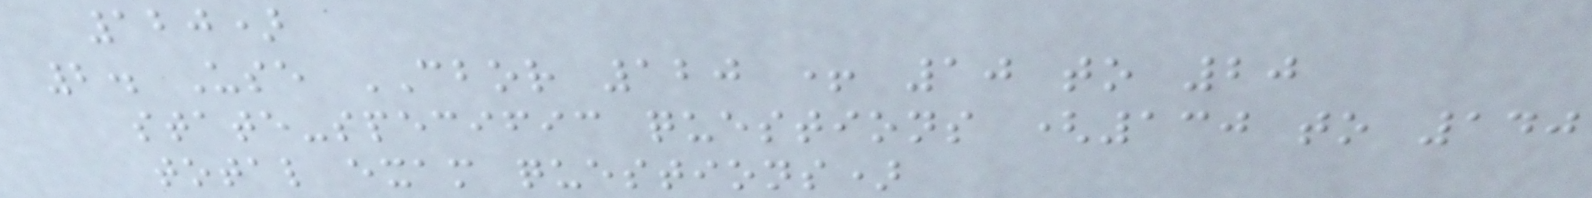120)
2. Use CBOR 120 + 10 to 20
state-specific questions (130 to 140
total exam questions)
